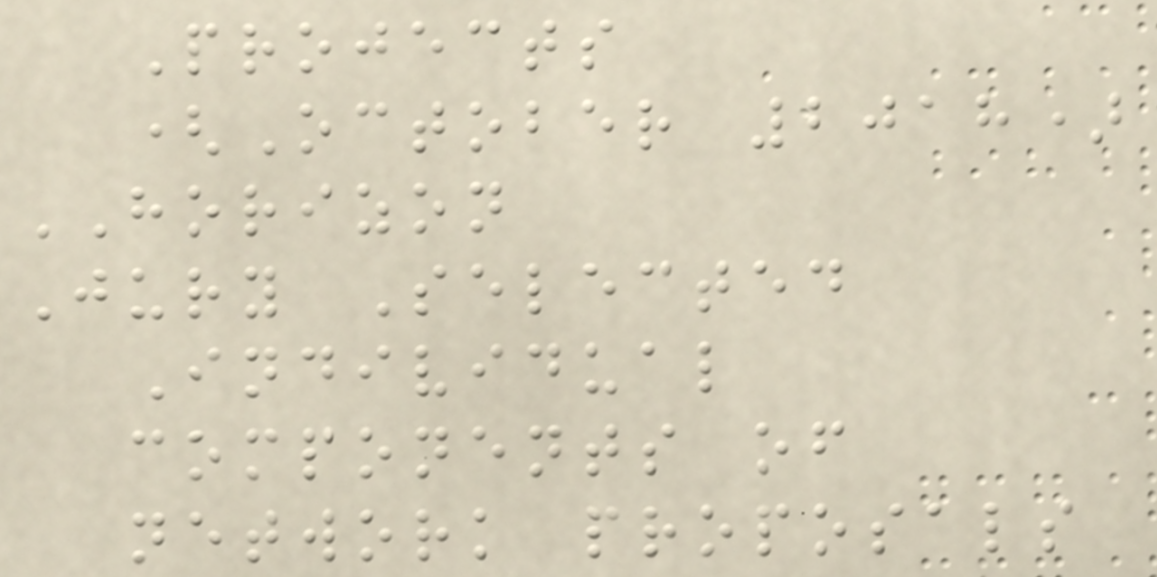Projects
(October 2018)
HORIZON
Jury Selected
Individual
components of
network proposals
